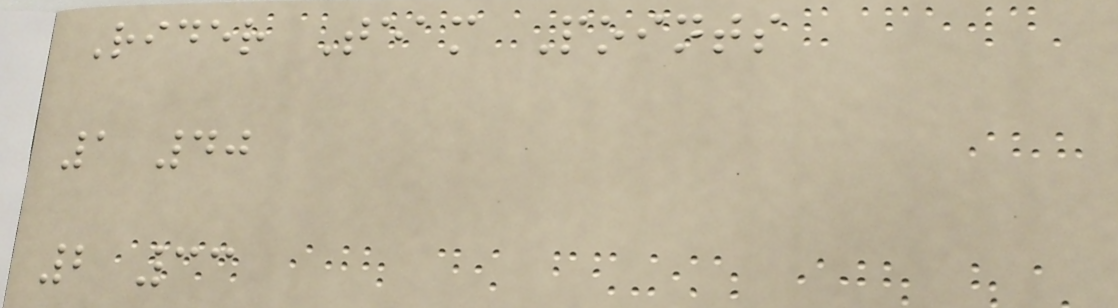Rider Team Points
1 40
2 33
